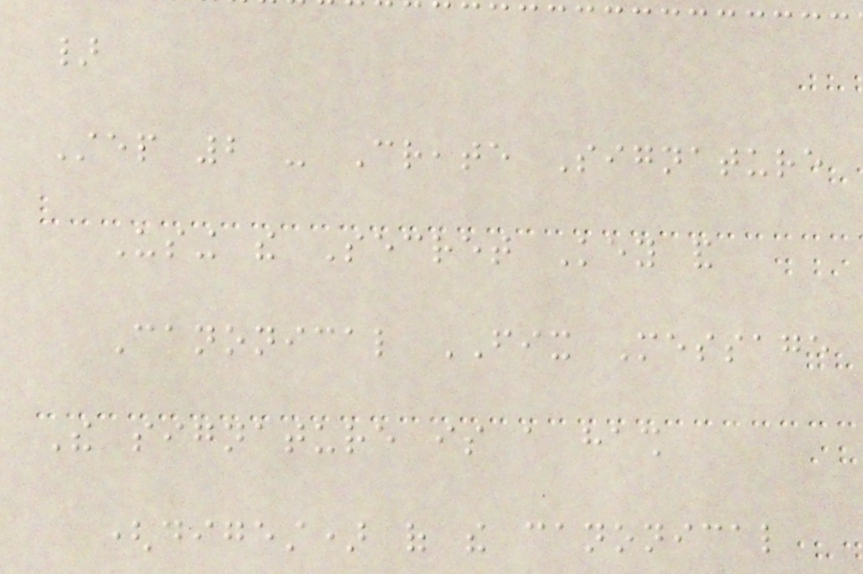}
Step 2 - Create Signature
Using the Secret Key and
Canonical FIX Message
The signature is a hash
(digest) of the canonical
